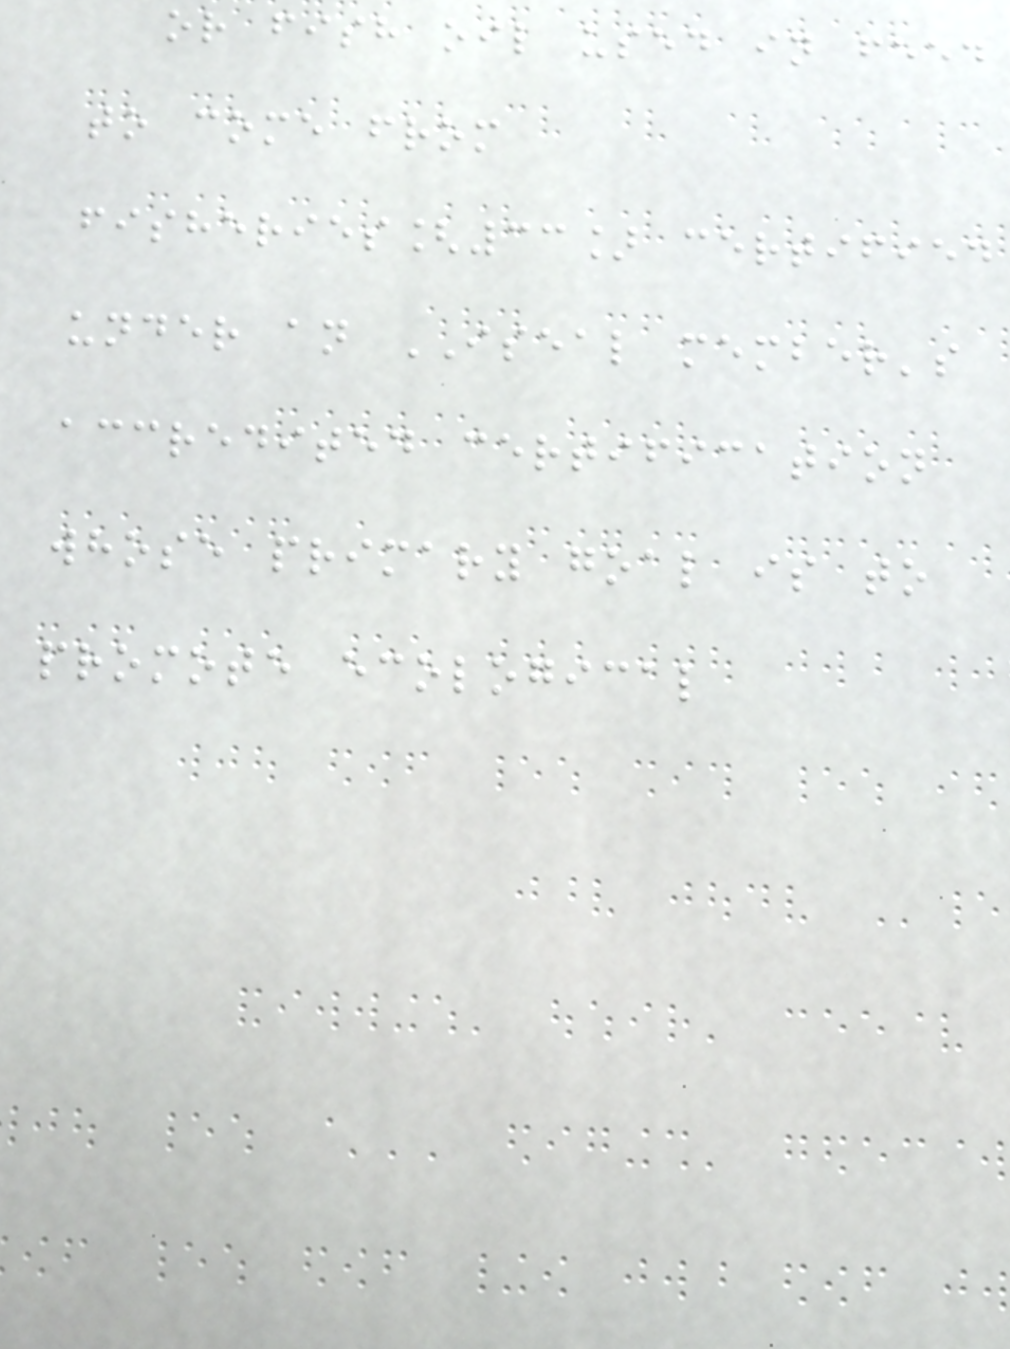or fish oil used in feed
to come from
fisheries[33] certified
under an ISEAL member's
accredited certification
whose primary goal is to
promote ecological
